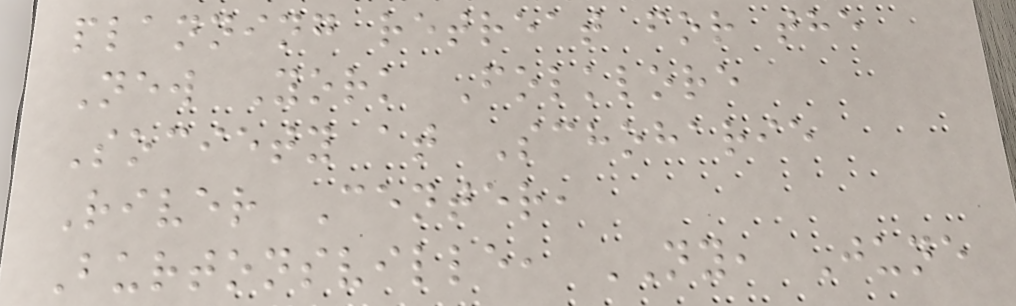planning retreat for the
New York Folklore
Society at Schoharie
River Center,
Burtonsville, NY, June
